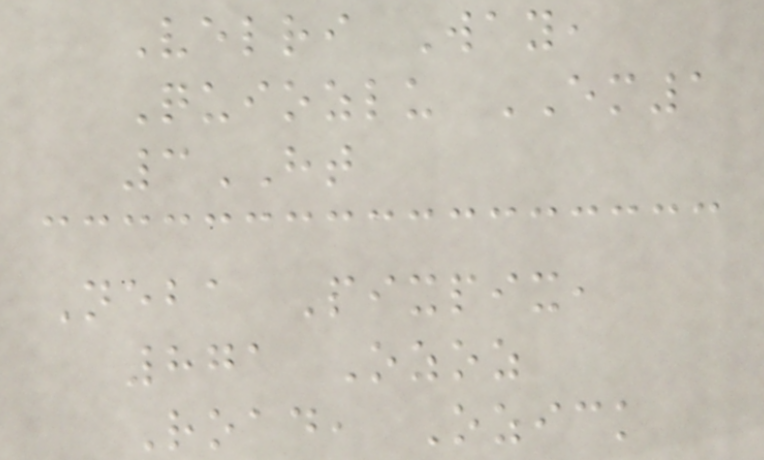Velri Way,
Quiozlu EM1
3HT
Neba Pixpix,
871 Ozoz
Road, Ozick
